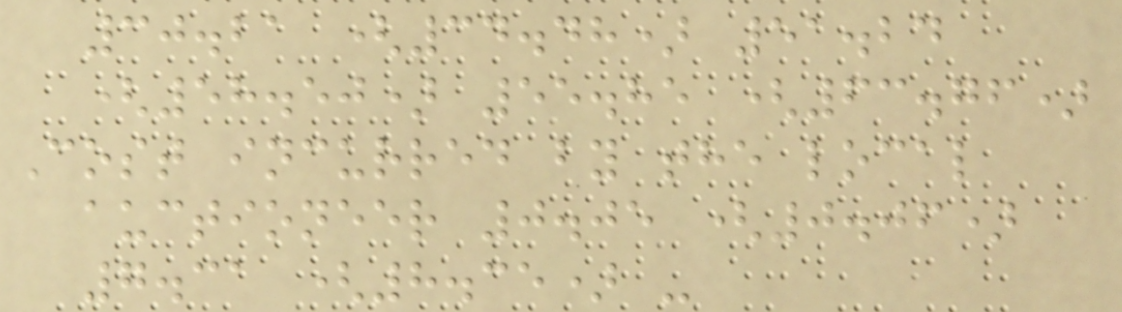30.21 (34.48) 51.24
(58.50) 55.85 (63.76)
Cost incurred by the local
auctioneer 0.05 (0.06)
7.31 (8.35) -
